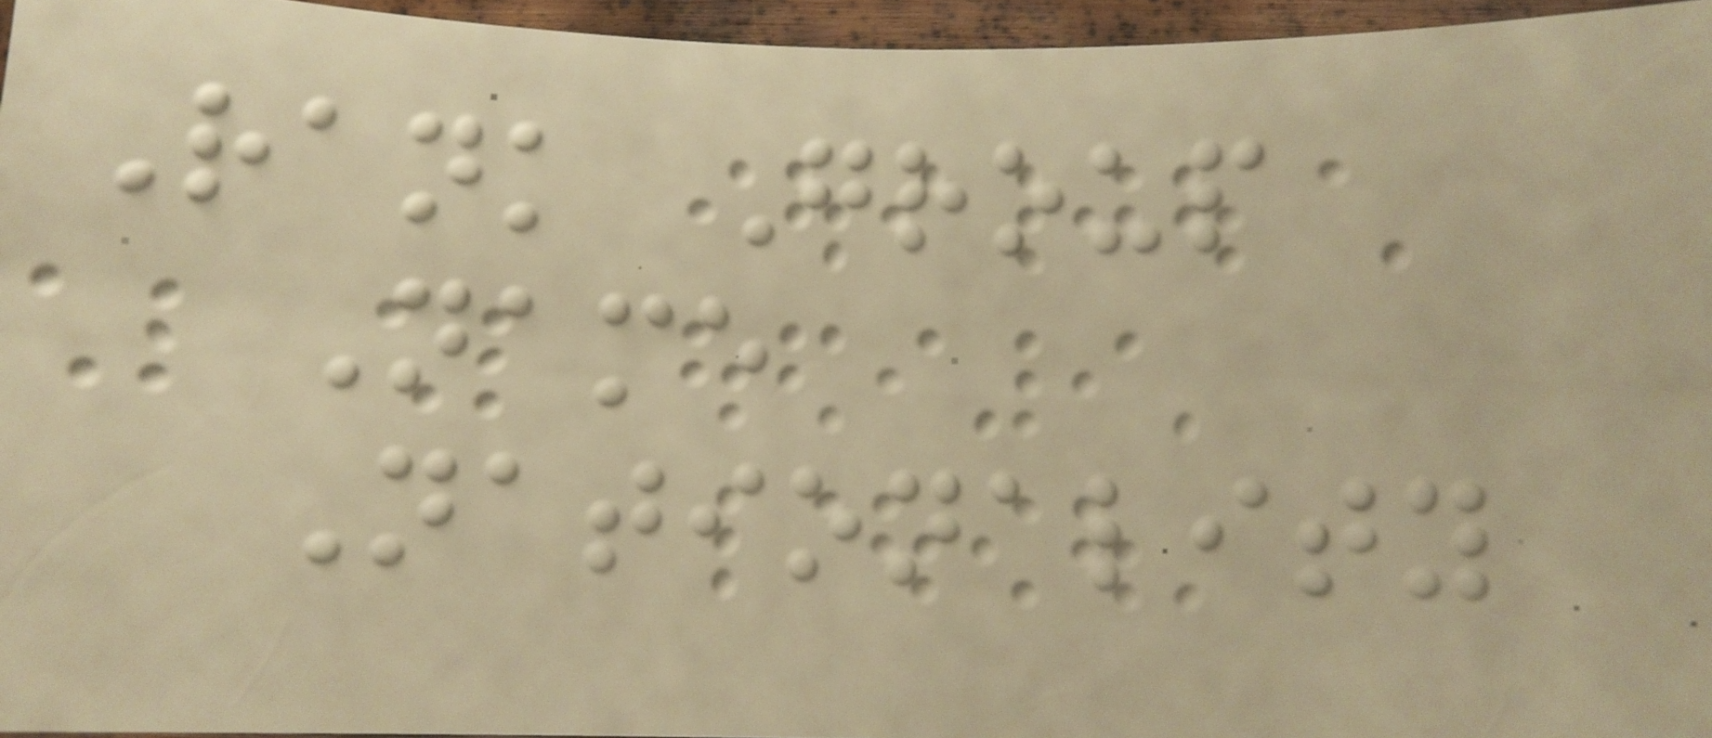Rank Group
Name
Nationality
